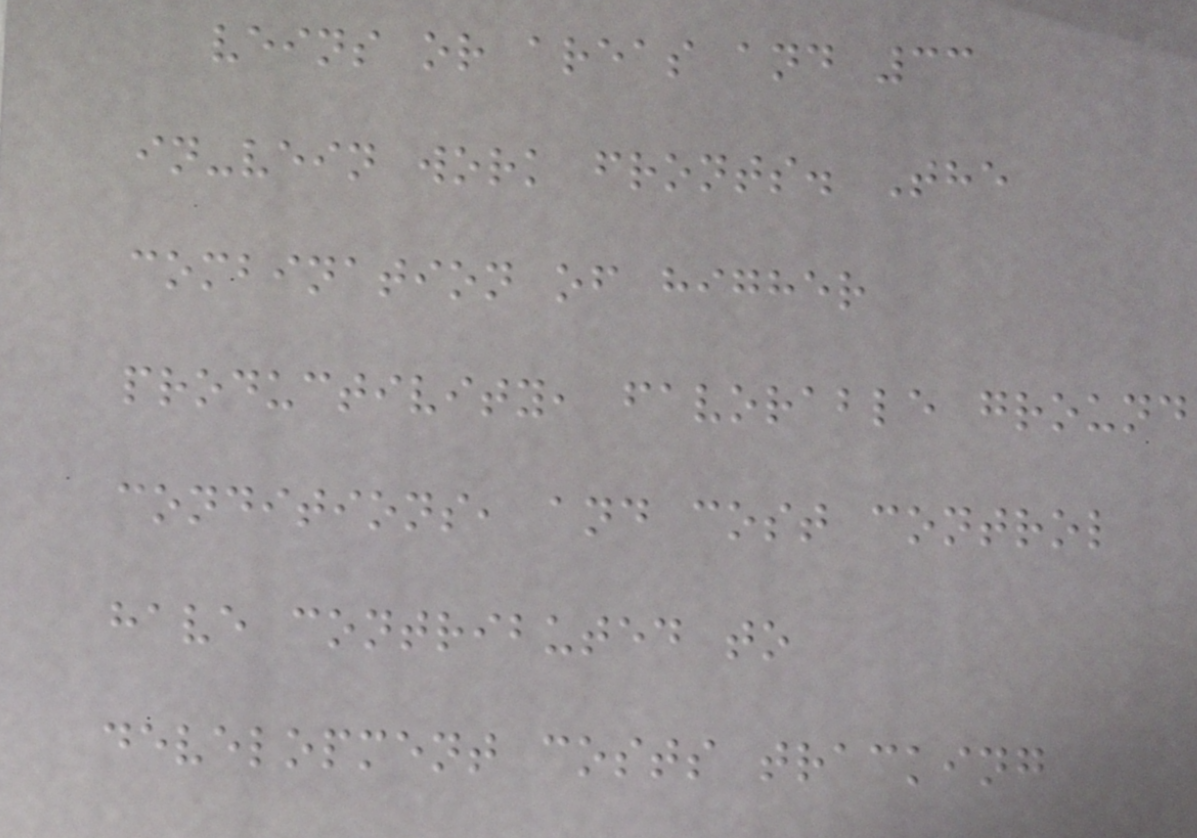veins or areas and 33
in-vein work fronts. The
combination of higher
productivity, favorable ground
conditions, and cost control
have contributed to
development costs tracking
